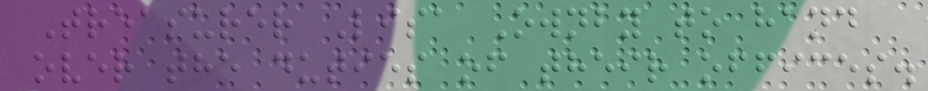Treasurer Lisa Ownby to hand
over the duties of their offices.
